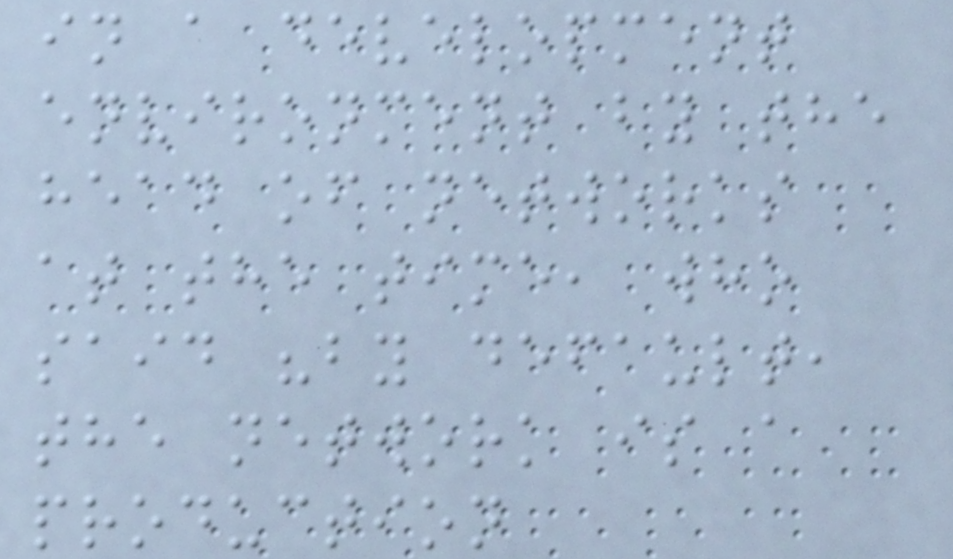in a development
environment by the
head of networks
at the time, who
said "by default,
the network is a
production
